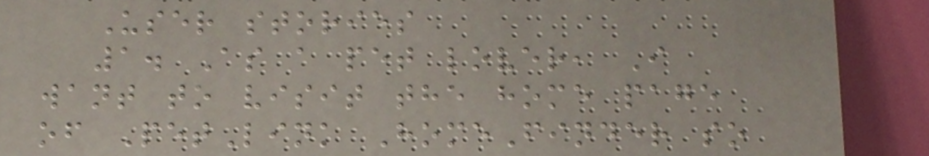User stories
1. As a pet lover, I
want to visit the home page
of PetLink HomeFinder so
